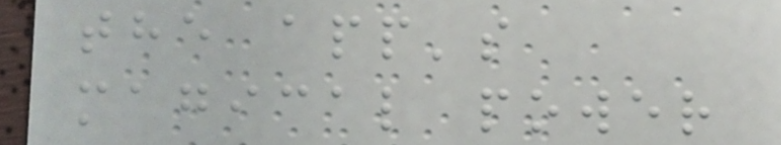the app's
magical power
